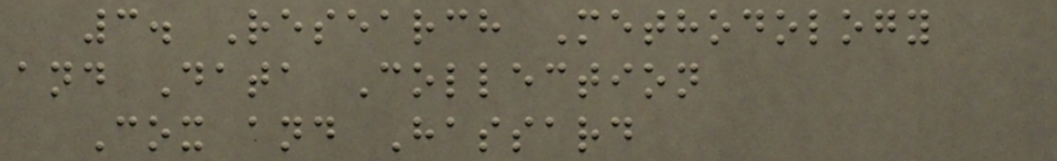3. Research Methodology
and Data Collection
Cox and Hassard
